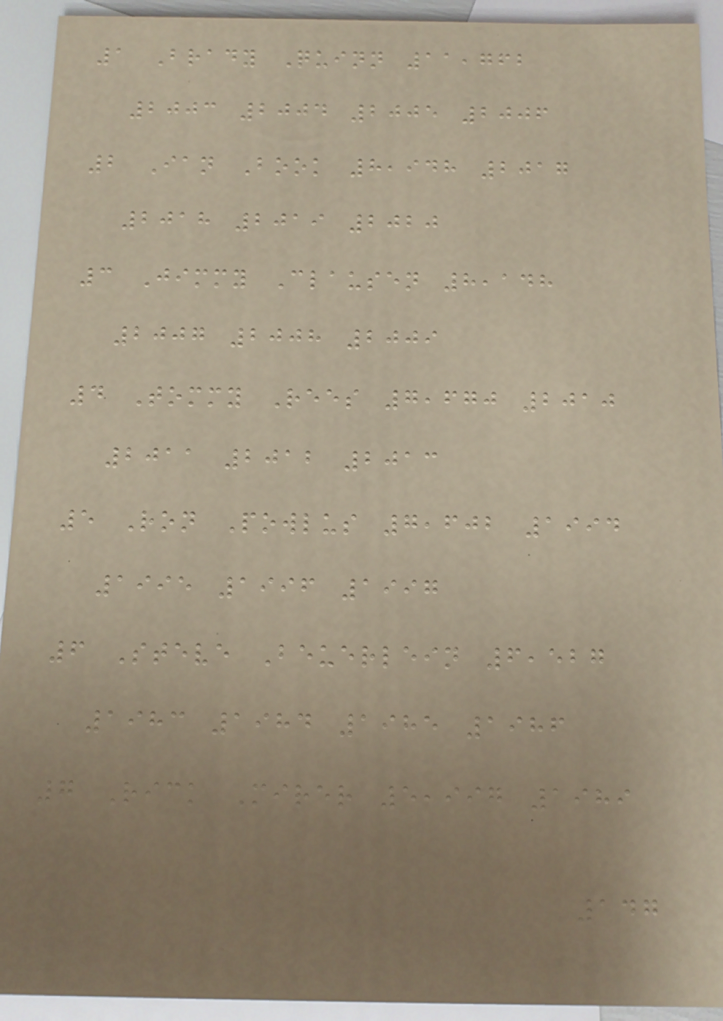1 Brady Quinn 11,762
2003 2004 2005 2006
2 Ian Book 8,948 2017
2018 2019 2020
3 Jimmy Clausen 8,148
2007 2008 2009
4 Tommy Rees 7,670 2010
2011 2012 2013
5 Ron Powlus 7,602 1994
1995 1996 1997
6 Steve Beuerlein 6,527
1983 1984 1985 1986
7 Rick Mirer 5,997 1989
147
